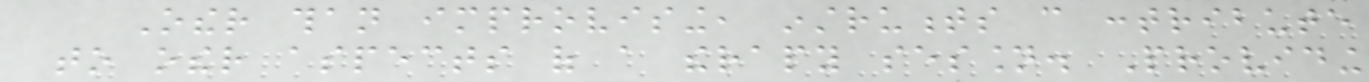Other than improvising, instruments can contribute
to other aspects of a therapy session. Providing
